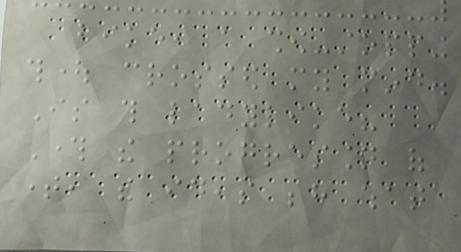bike, a show-stopping
thought crossed my mind.
Is this ladylike?
Through the progression of
time, the ideas behind what
